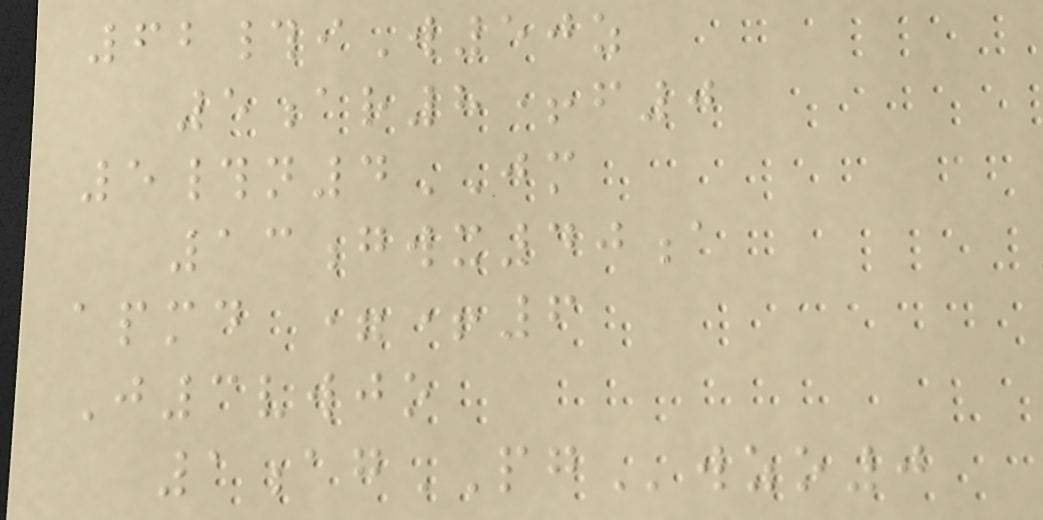62#iW50z
5ar8+f0
5#n4JM
13gwx40a
apmd =+6
J3vwjo
1agPGwzo0
